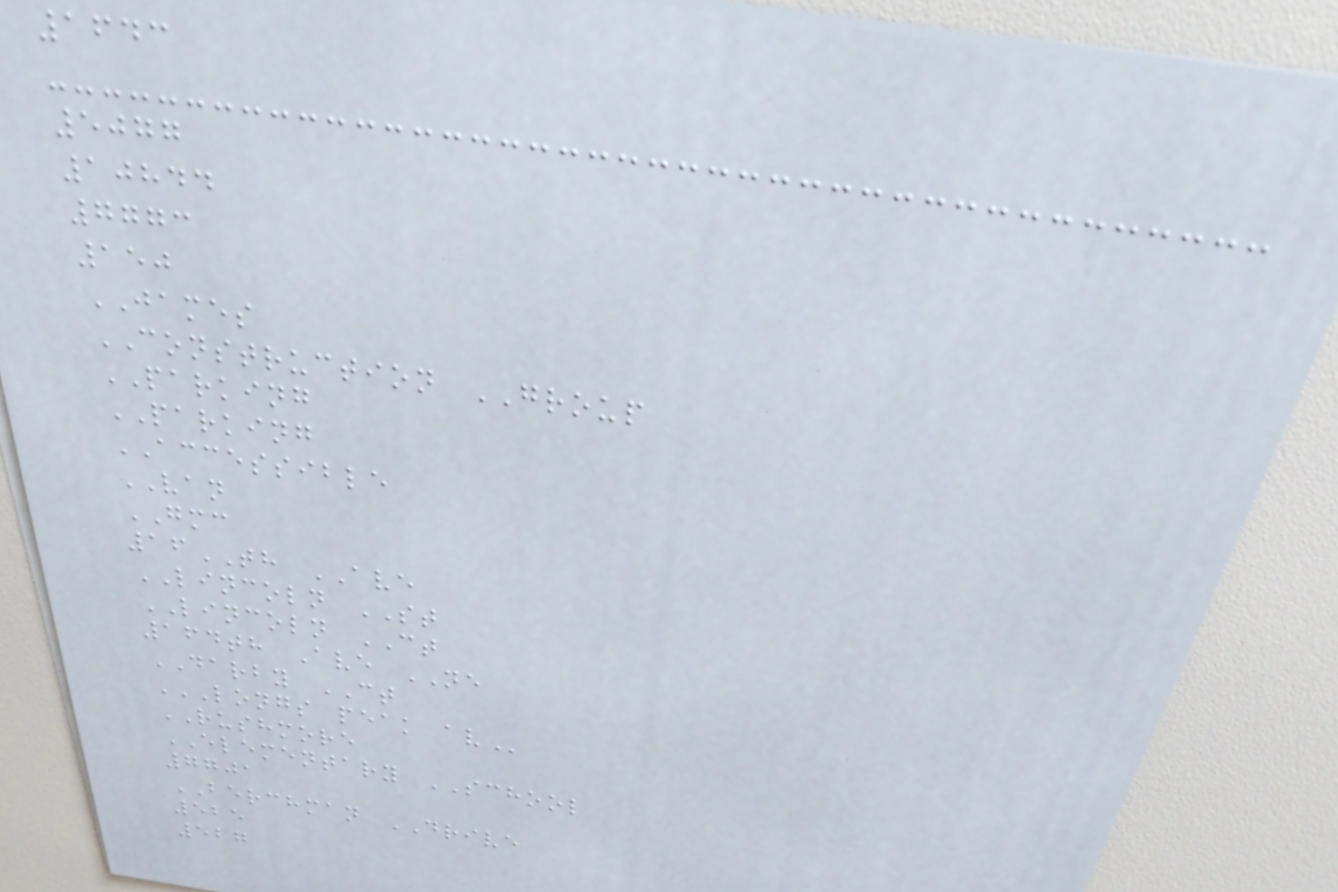1643
5077
10844
7773
150
JAMES
CONSTRUCTION GROUP
PARKING
PARKING
ACCESSIBLE
VAN
GMC
16TH AVE
LINCOLN ST
LINCOLN CT
164th Ave NE
DARBY CT
LONGS PEAK AV
RUSHMORE
ELEMENTARY SCHOOL
7701
BERCHMAN DRIVE
525
527
